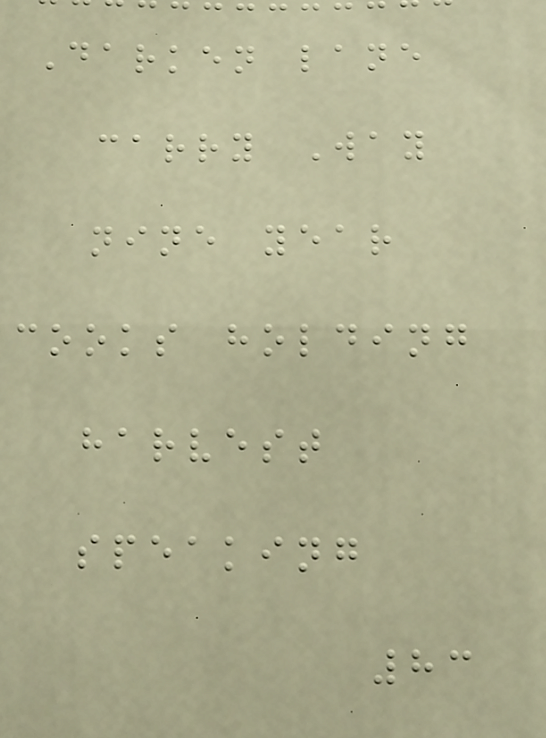Darken lane
carry Way
nine year
cooks holding
harvest
speaking
83
